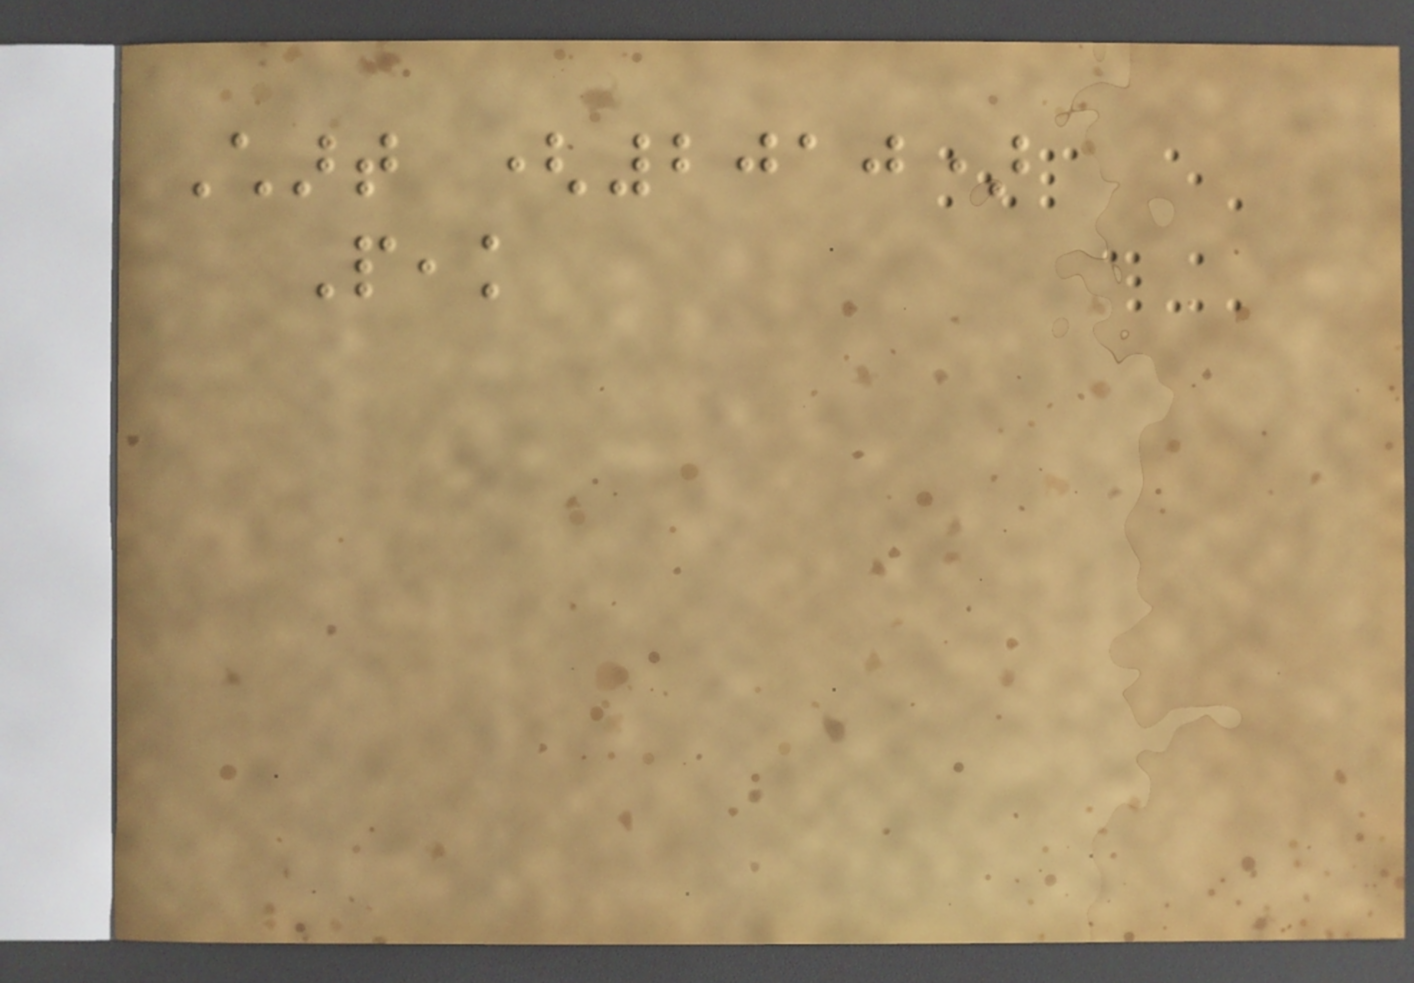Chart (2010)
Peak
